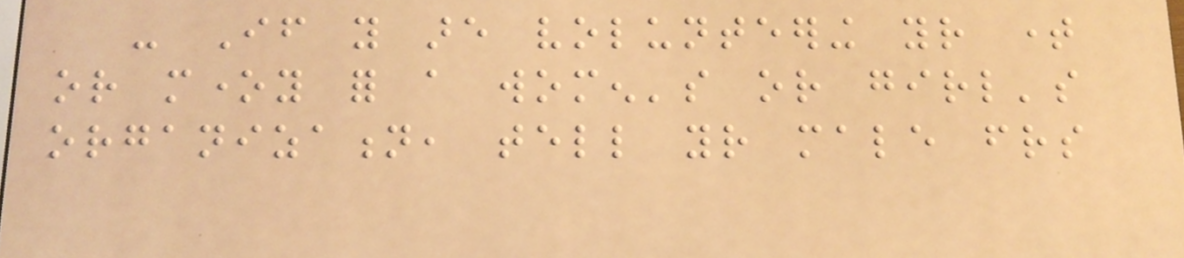- If you are volunteering your time
or money for a women's or girl's
organization, tell your male friends
